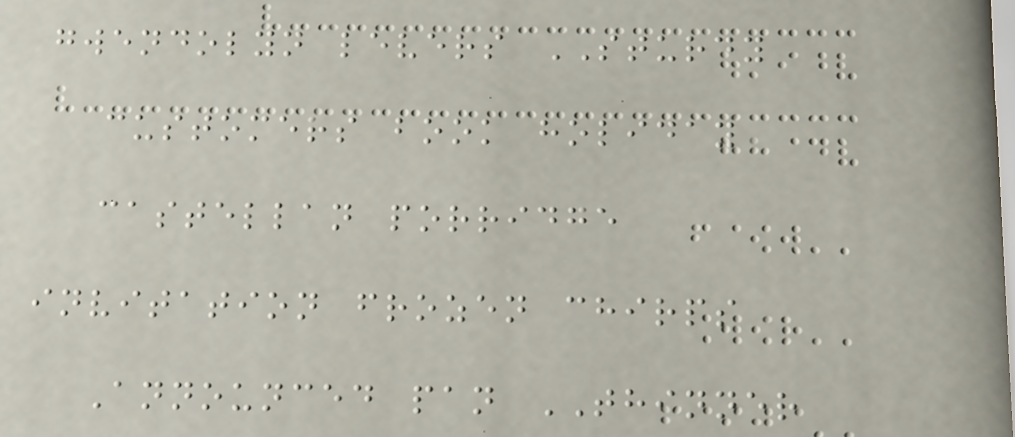gwendolyn levers STURDY
customers book holiday
castellan porridge
invitation frozen chirps
Announced pan THINNER
